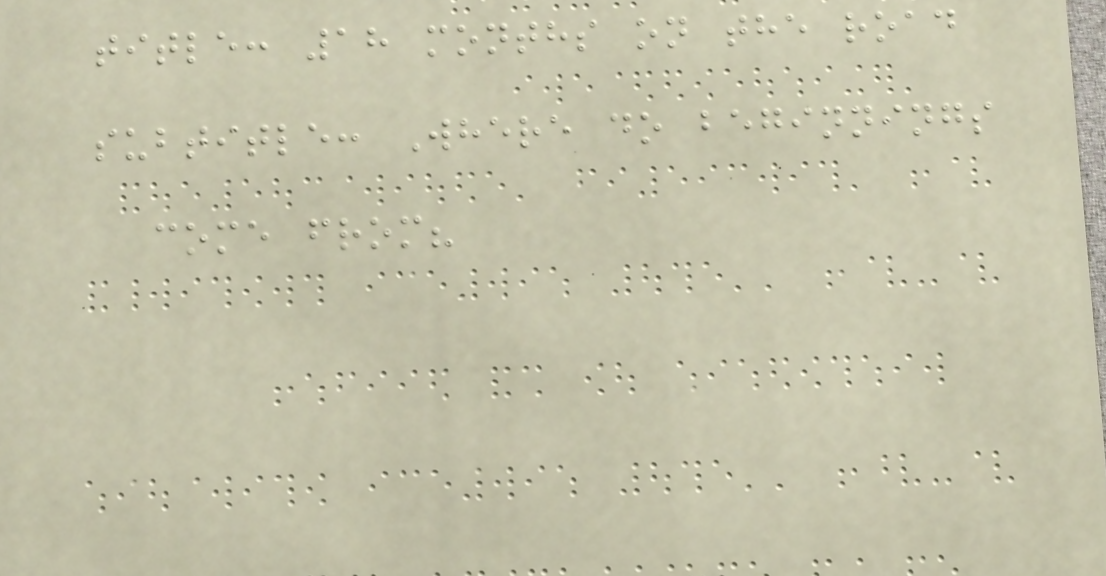title: 18 months on the road
subtitle: Where do beginnings
come from?
